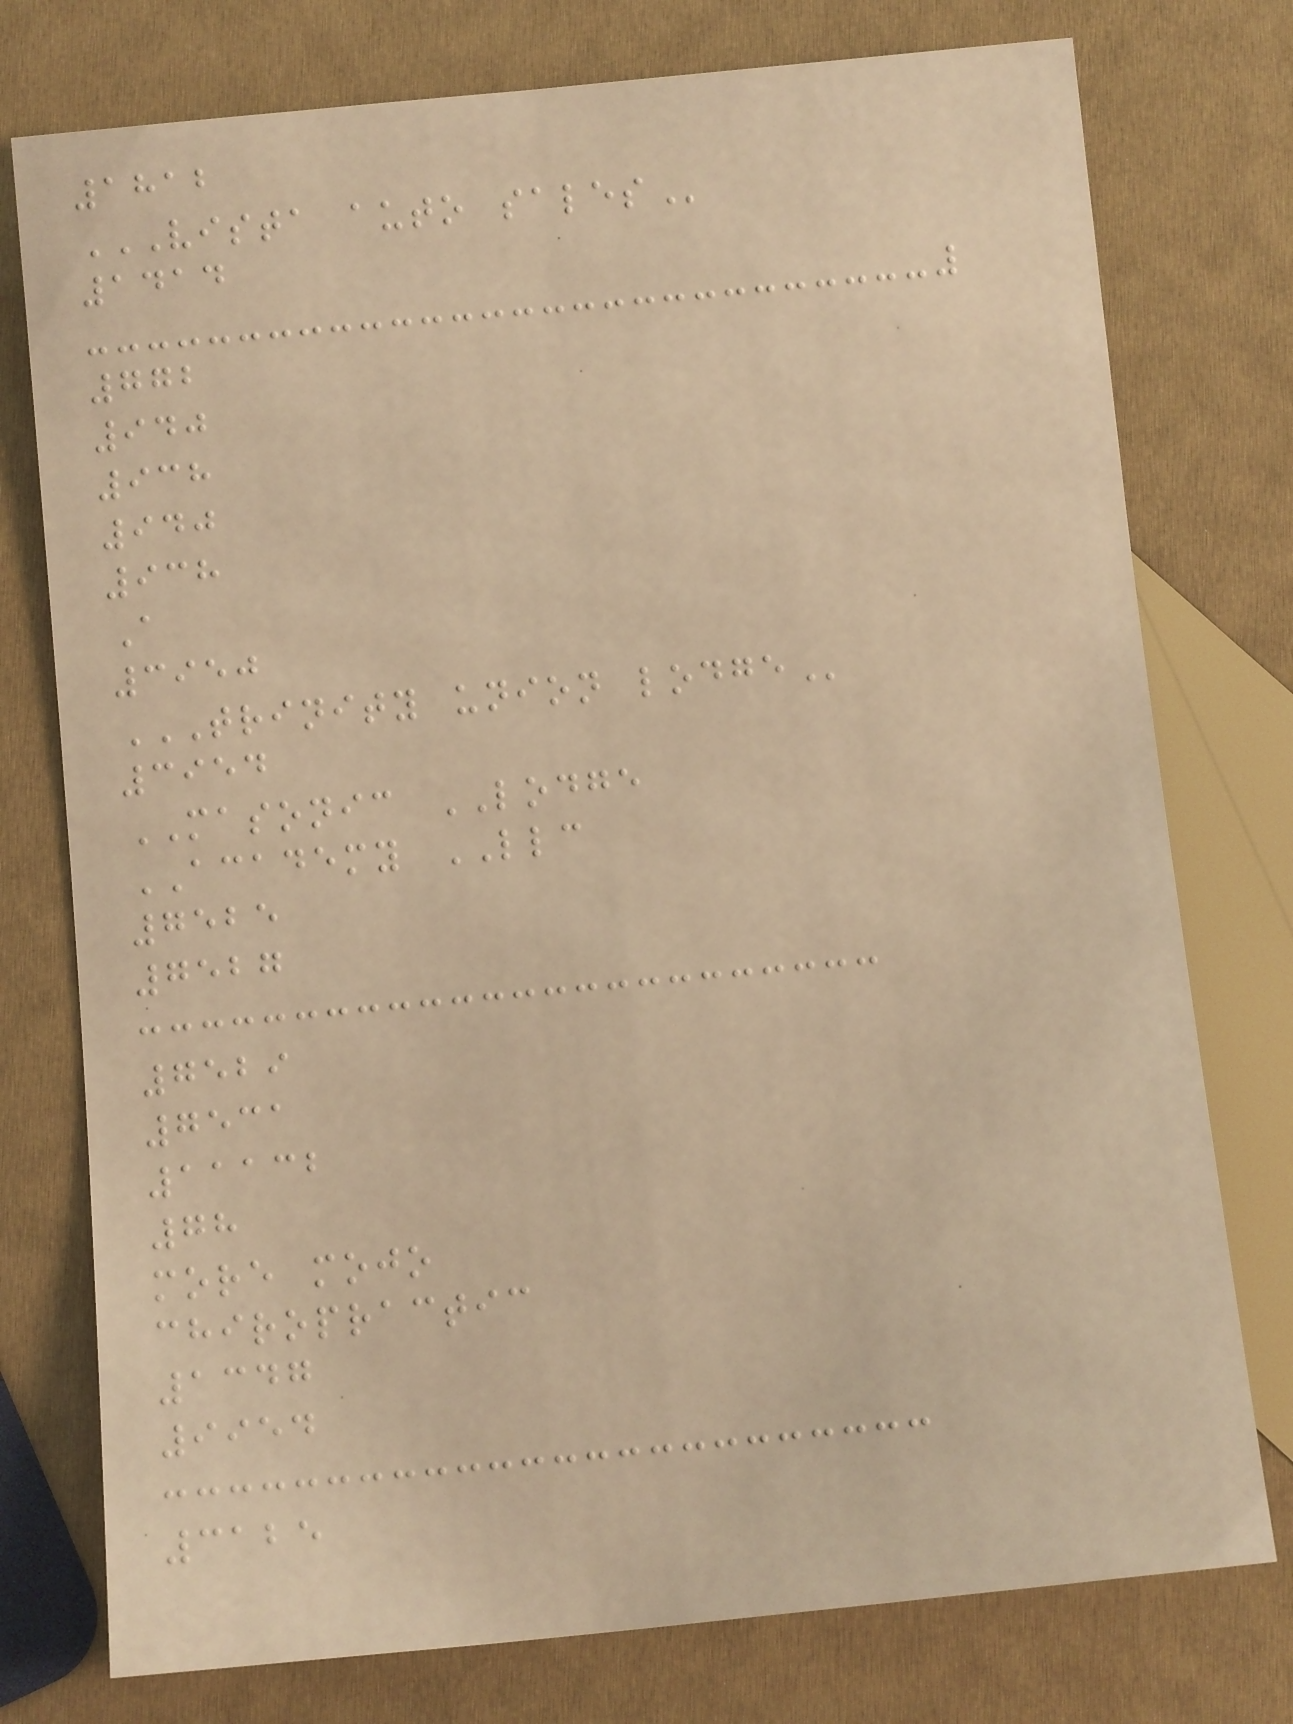1812
VISTA AUTO SALES
1414
772
940
938
940
938
A
3950
TRINITY UNION LODGE
3954
MASONIC LODGE
ACADEMY LLC
7525
7527
7529
7531
11132
78
more mojo
chiropractic
1347
9954
3125
